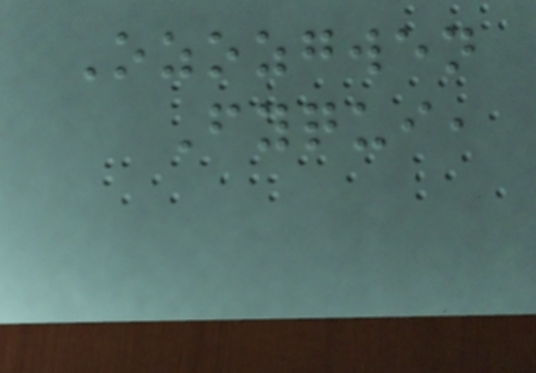Ozozgwen
Fyqui,
